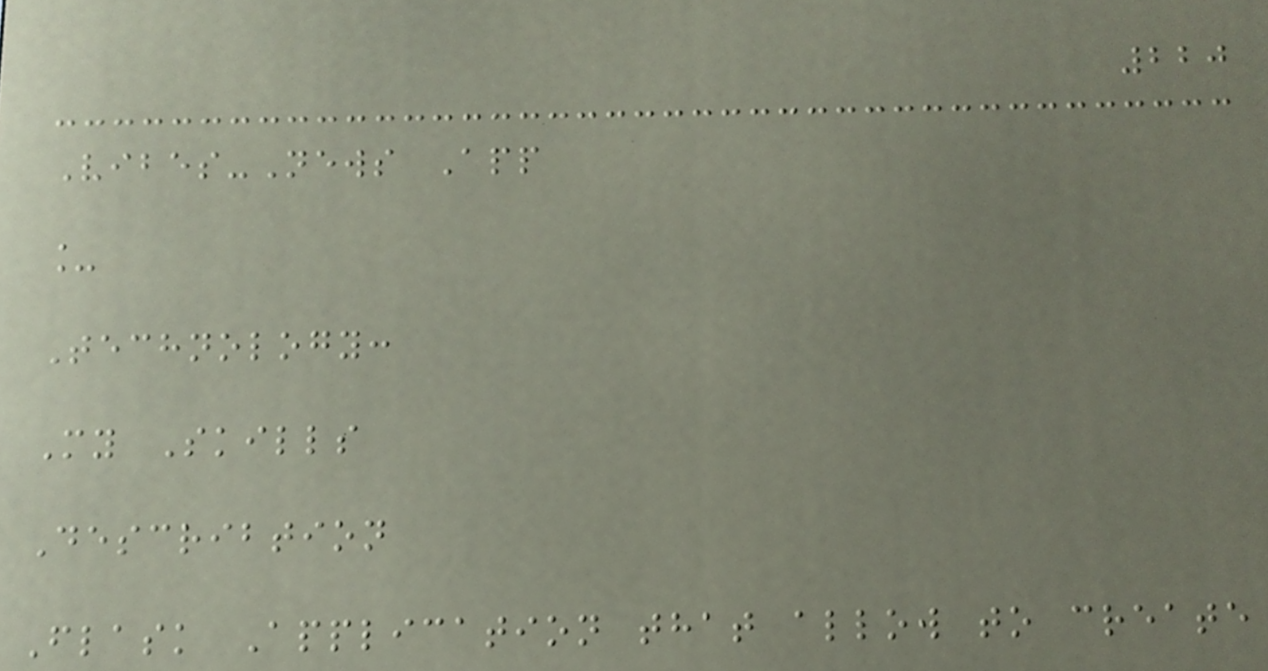220
Vibes-News App
_
Technology:
My Skills
Describtion
Flask Application that allow to create
